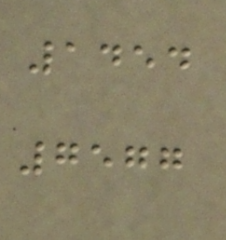1454
7577
